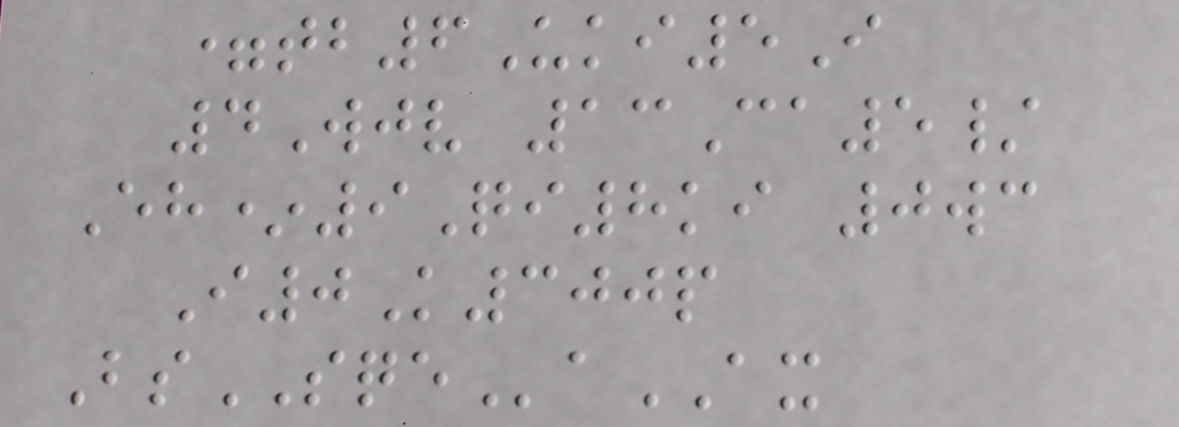=tb6Uki5I
4Wjv 13Ca5/
Eh*9Qi8ki 0wc
I0K300p
BsSQEaAX
